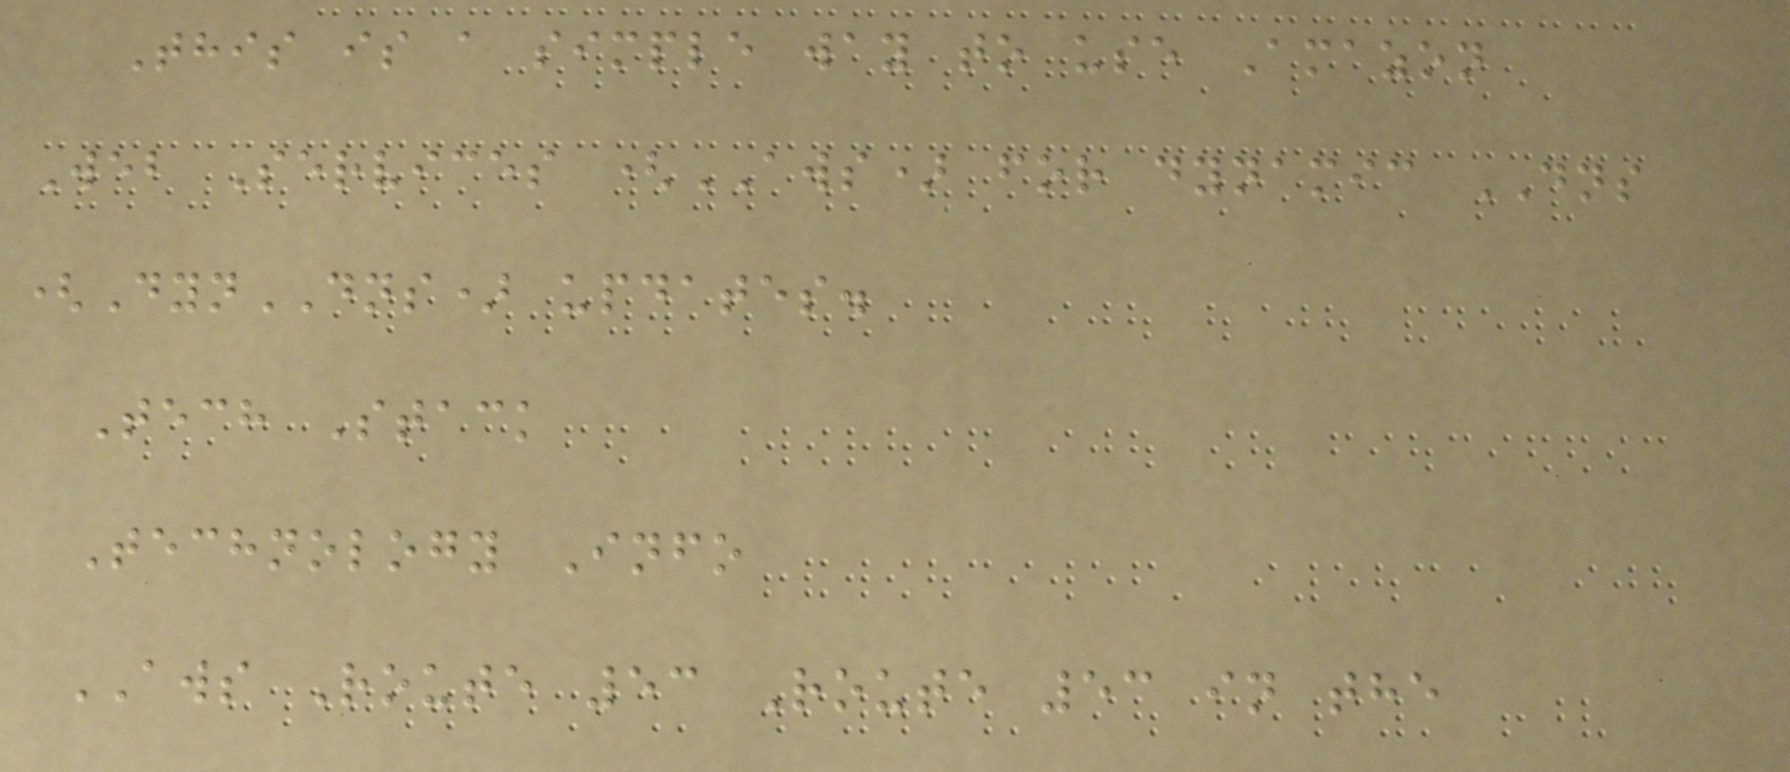This is a simple way to use Amazon
Web Services (AWS) for dynamic DNS
(DynDNS) updates.
Tech Stack
Technology Info
AWS Route 53 Route 53 in the
